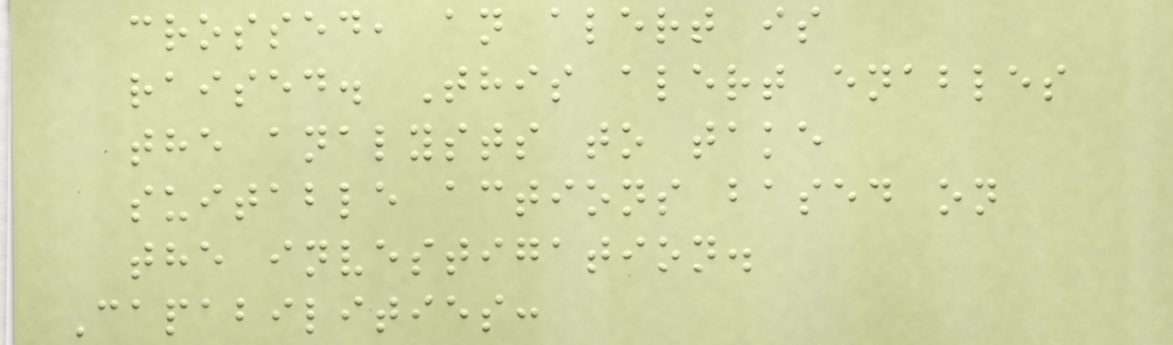crossed, an alert is
raised. This alert enables
the analysts to take
suitable actions based on
the investigation.
Capabilities:
